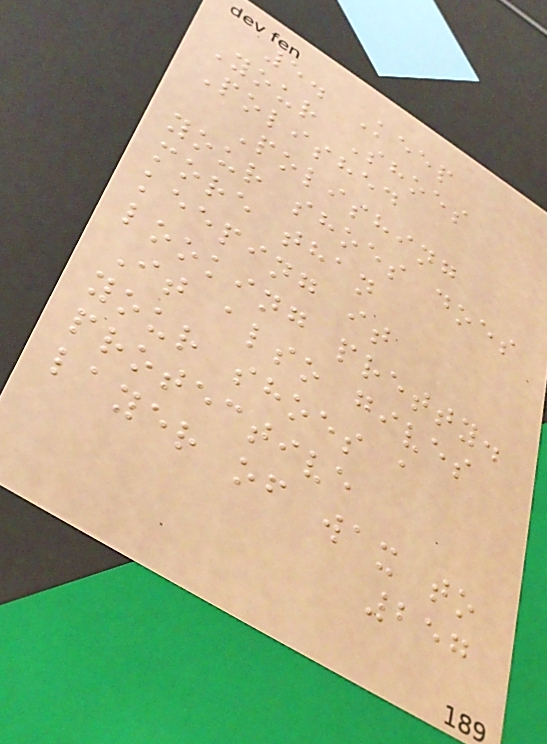5. Keep
Your Shoes
Polished
Polishing
your shoes does
more than
keeping it
looking pretty.
It also gives
your shoes a
protective
layer of wax to
257
